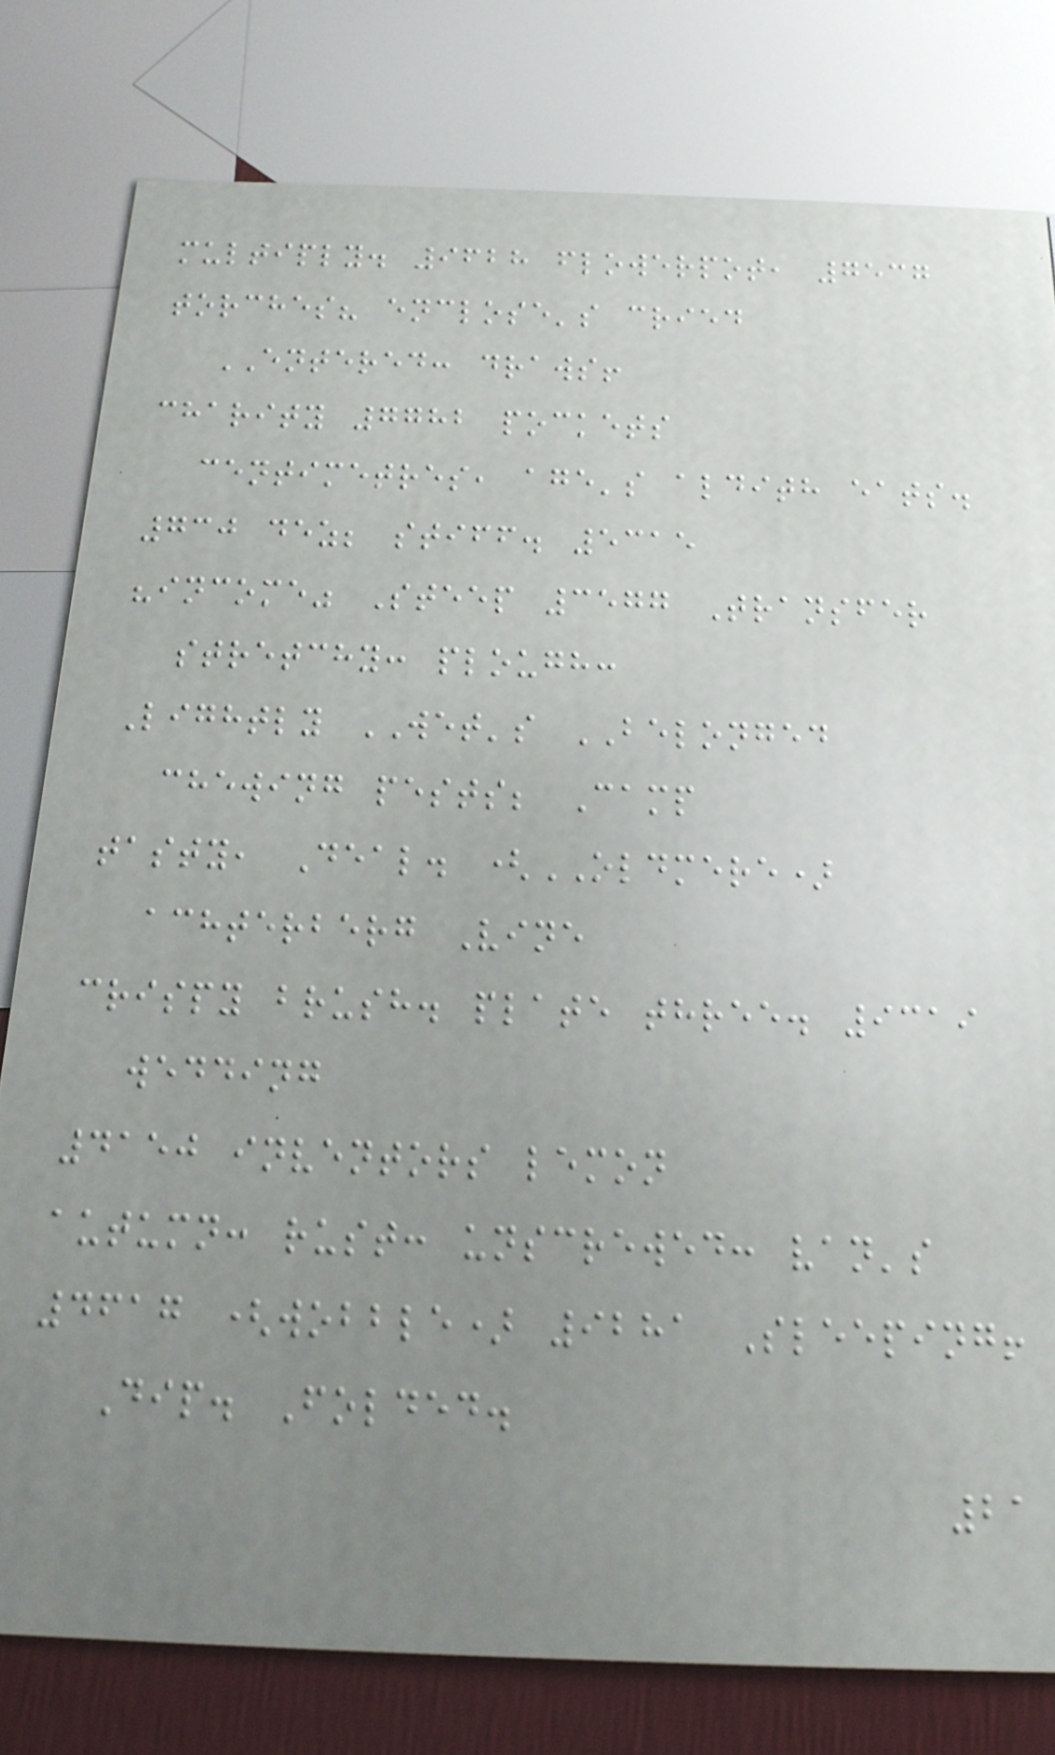multiply. 9628 flowerpot, 7537
torches? enclose's cried
ENTERED: draws!
charity 7782 pockets
centimetres, age's aldith eats.
730 dez; stiff. 5315
"income" Steep 3577 Transfer
stretchy: plough:
Lightly WET's BELONGED
chewing pests; Camp
tasty, Deal. (OLDMERE)
achterberg Vine
crispy brush. plate three. 9319
wedding
4150 inventors lemon
autumn: rust: unscrewed: van's
4617 (wobble) 9281 Sleeping!
Dip. Folded.
21
